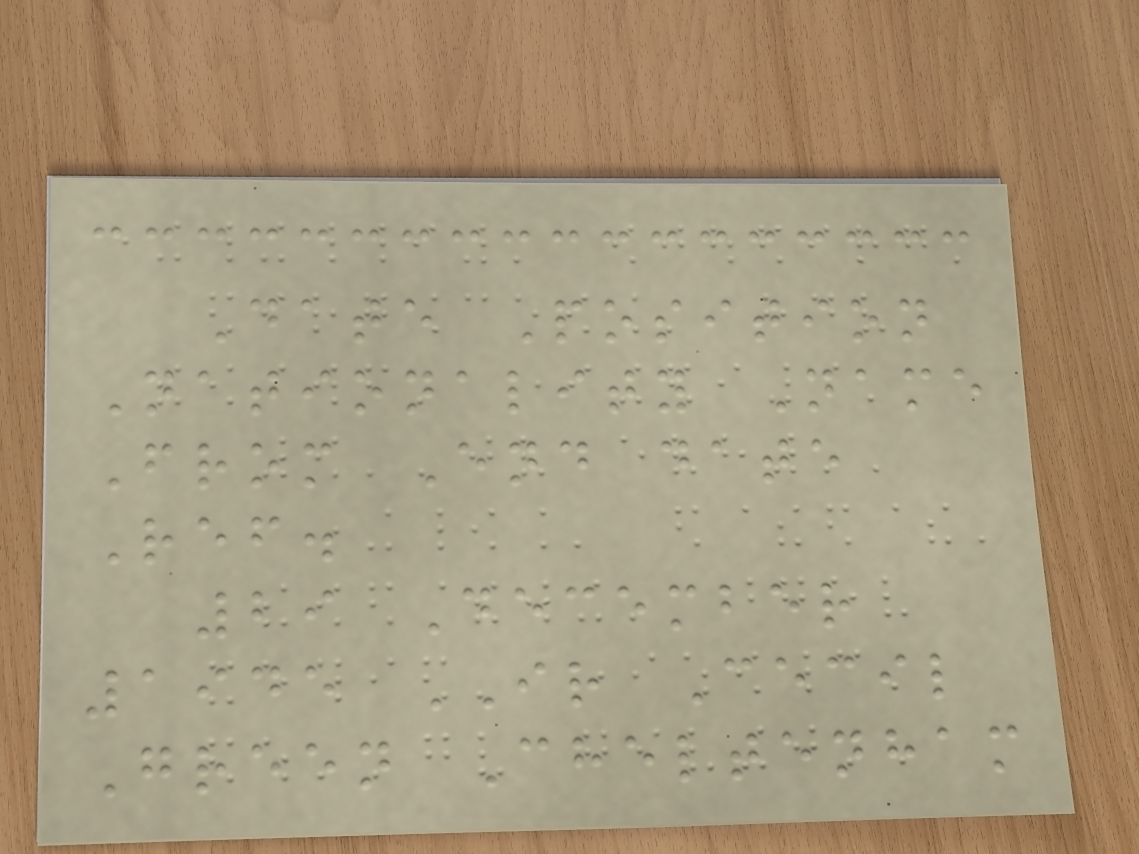Date Position
Nationality Name
From End date
Ref.
29 December
1945 IR Cecil
Green Cheltenham
